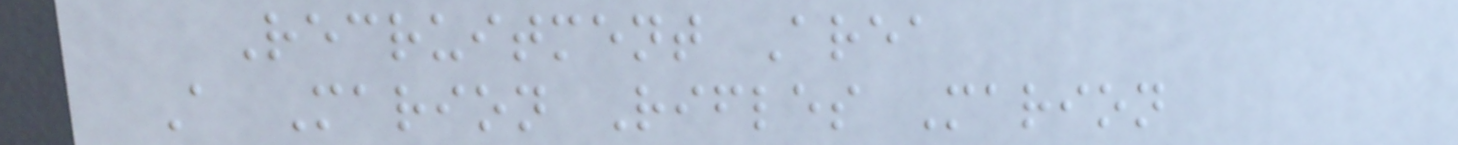Recruitment Area
A Marion Rifles Marion
